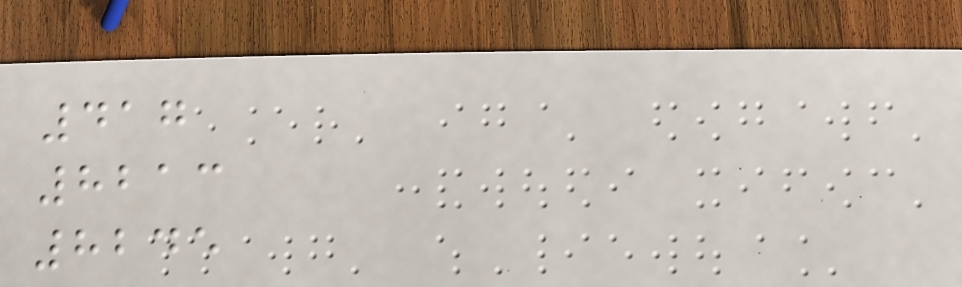417
8213
8245
